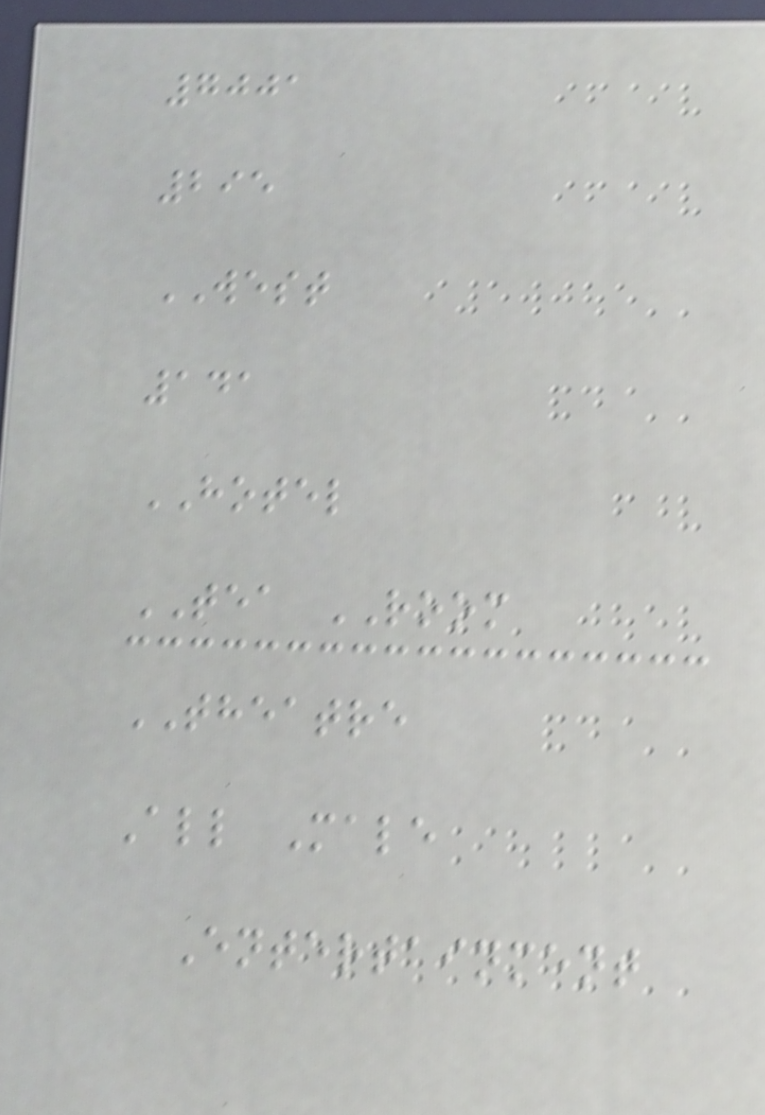7001
295
WEST
141
HOTEL
TEA ROOM
THEATRE
All Male
Entertainment
